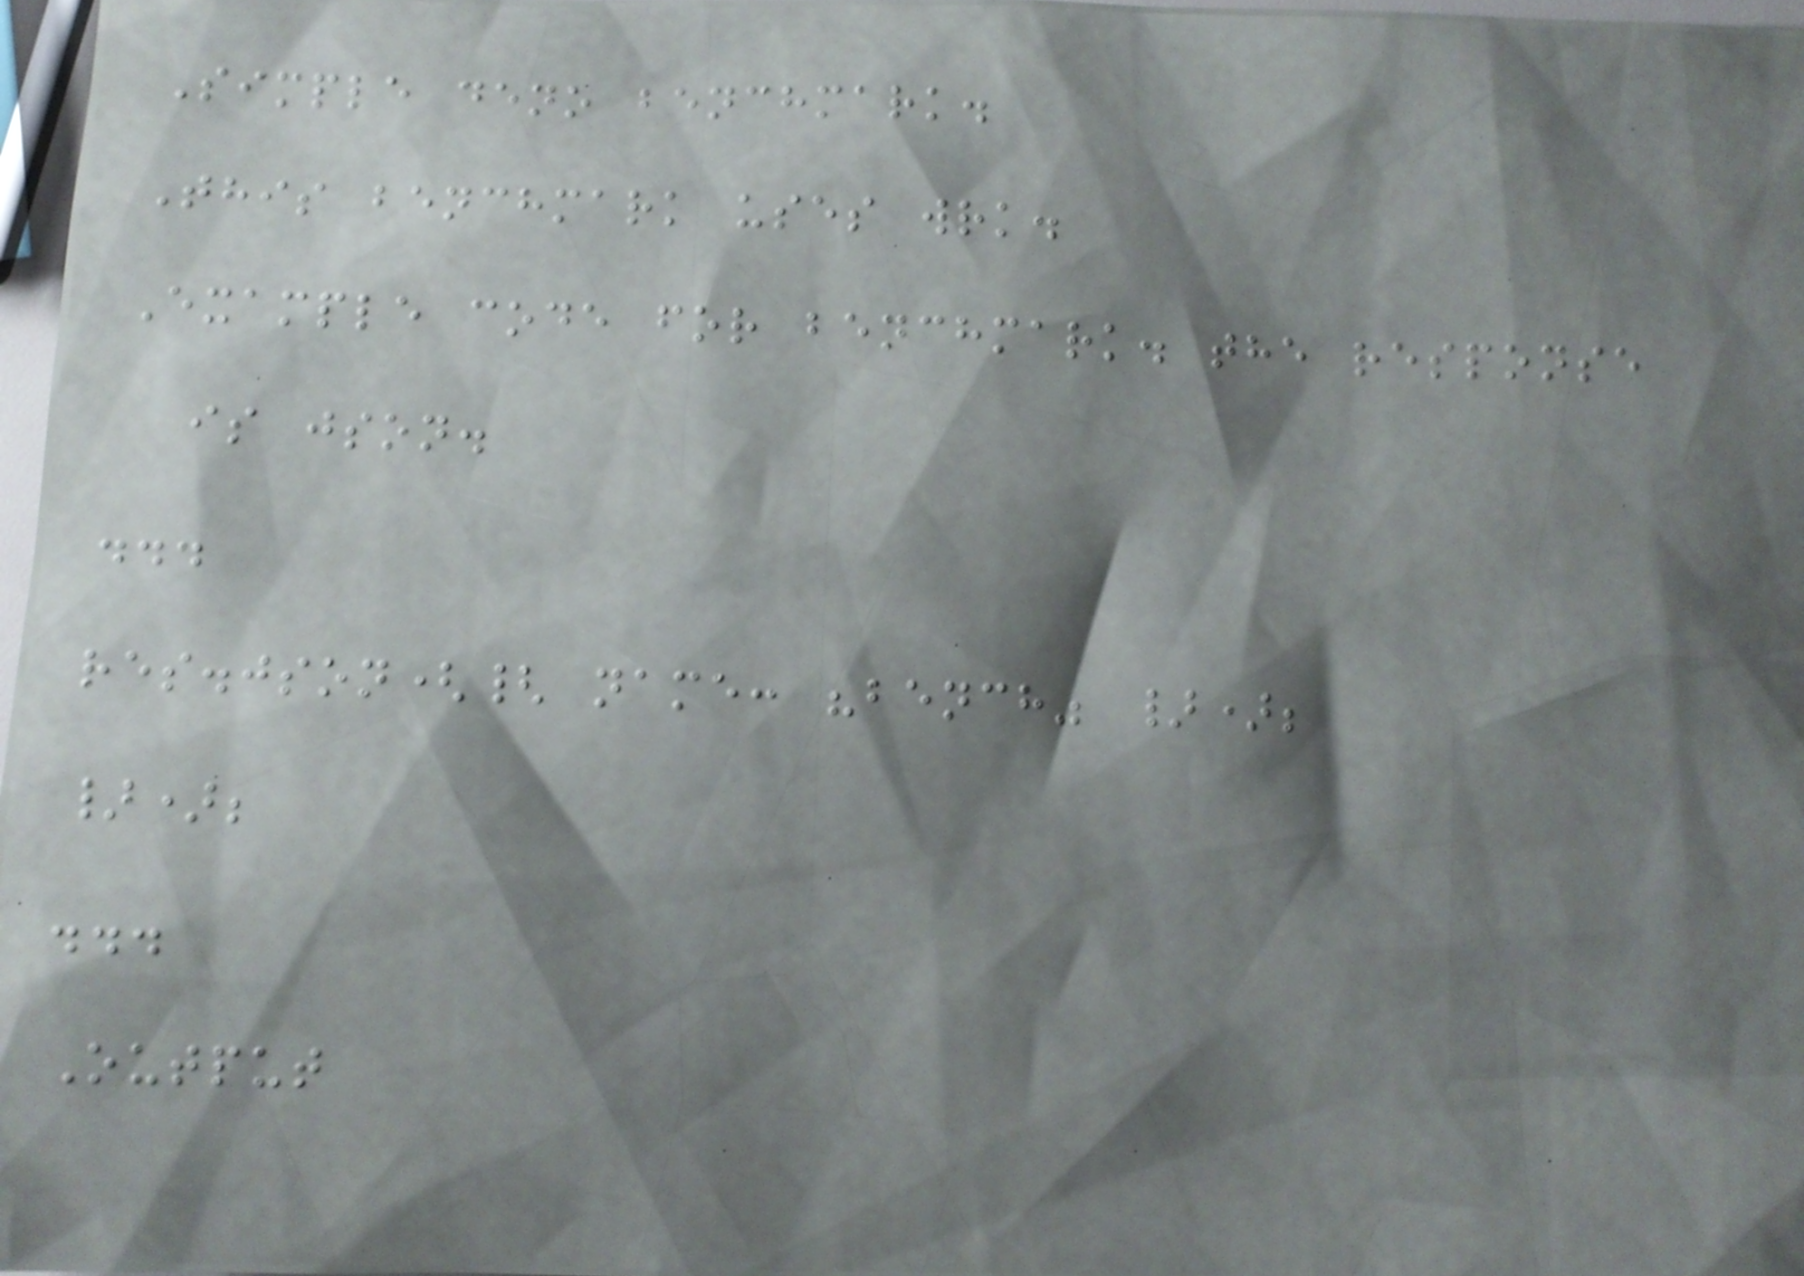Simple deno benchmark.
This benchmark uses wrk.
Example code for benchmark. the response
is json.
...
res.json({ name: "bench" });
});
...
Output
